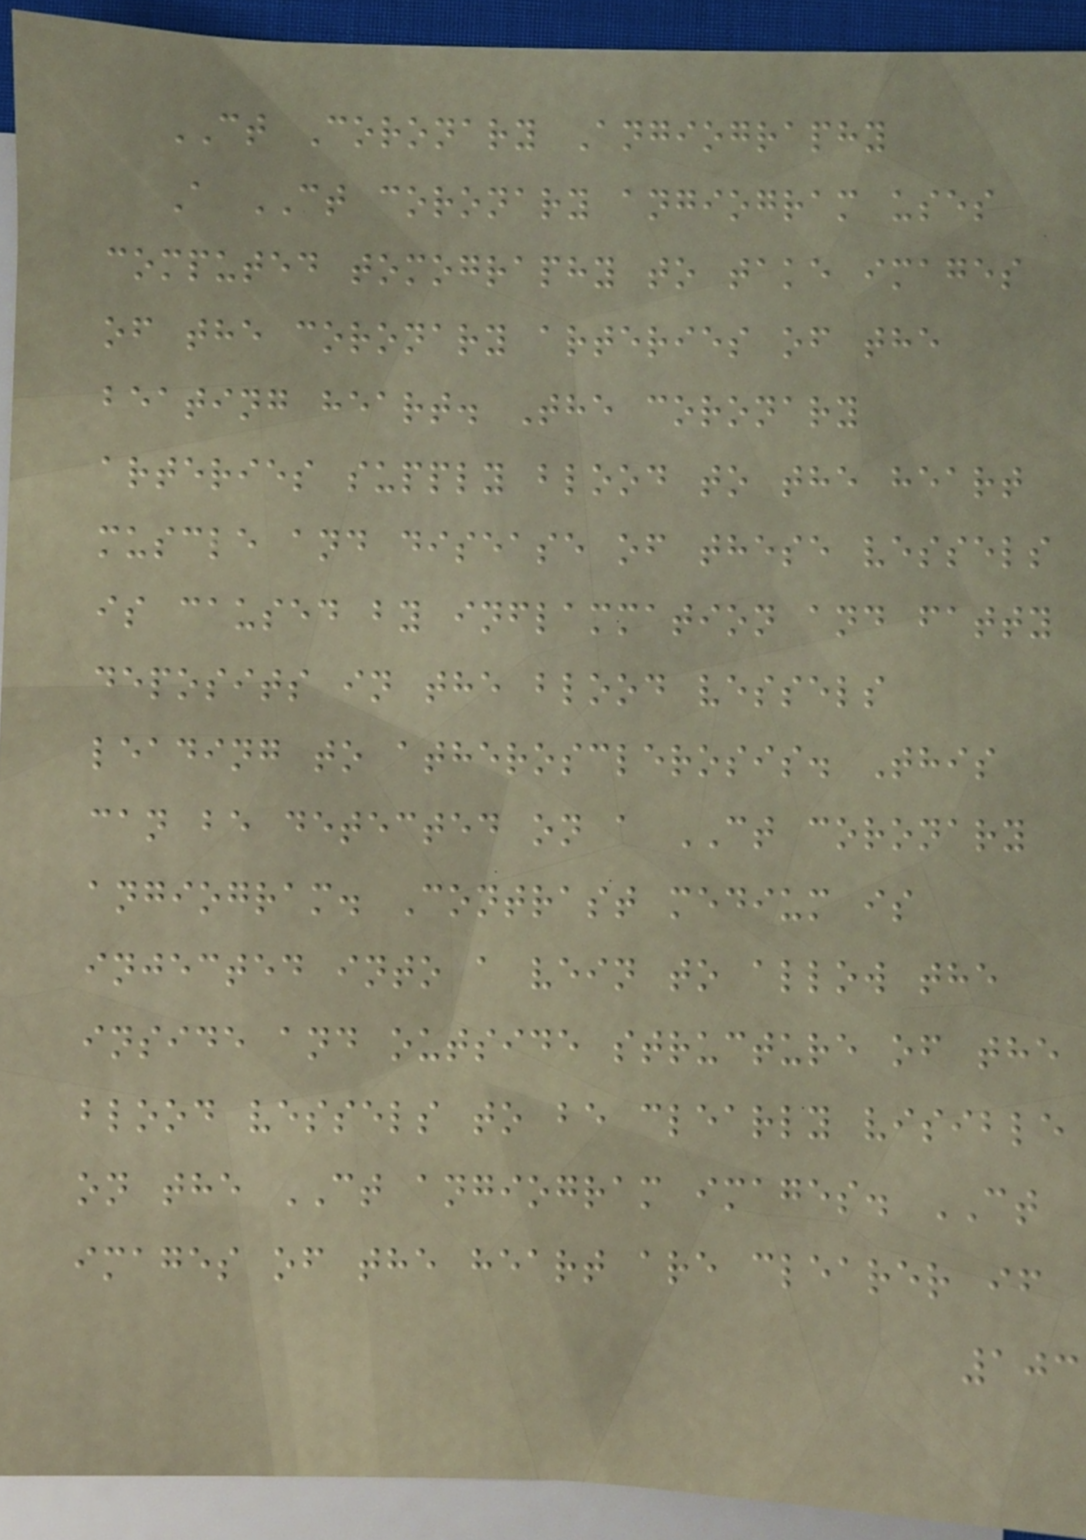CT Coronary Angiography
A CT coronary angiogram uses
computed tomography to take images
of the coronary arteries of the
beating heart. The coronary
arteries supply blood to the heart
muscle and disease of these vessels
is caused by inflammation and fatty
deposits in the blood vessels
leading to atherosclerosis. This
can be detected on a CT coronary
angiogram. Contrast medium is
injected into a vein to allow the
inside and outside structure of the
blood vessels to be clearly visible
on the CT angiogram images. CT
images of the heart are clearer if
103
